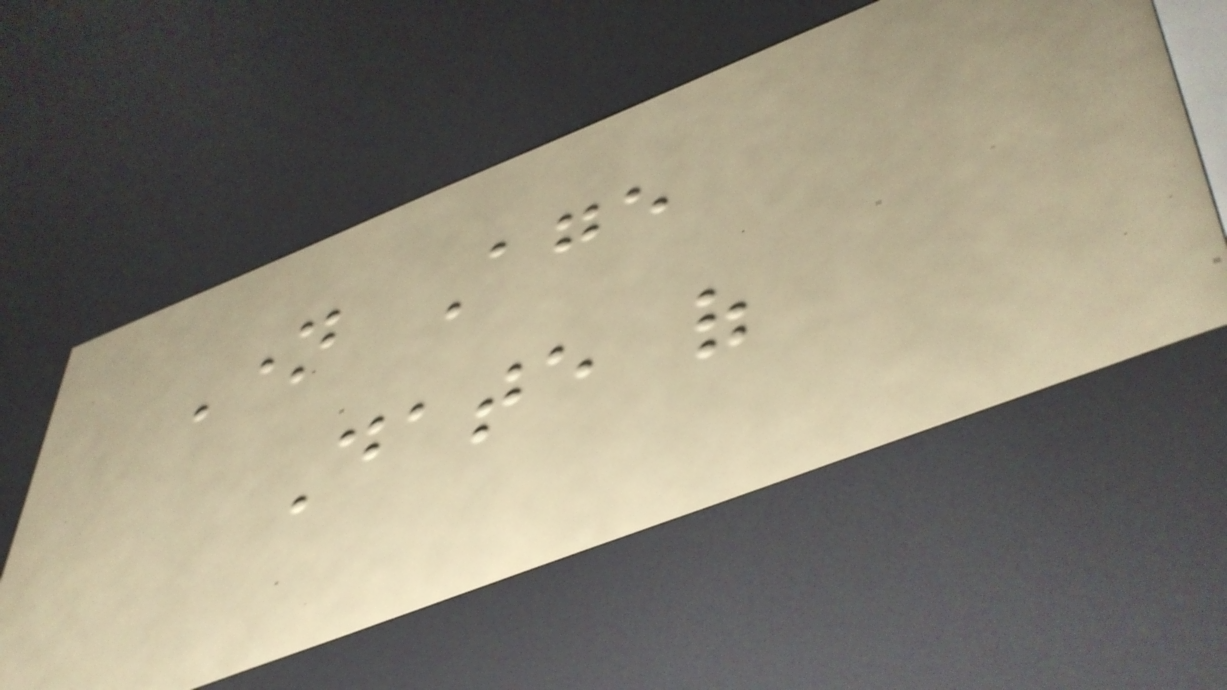Name Age
Date of
